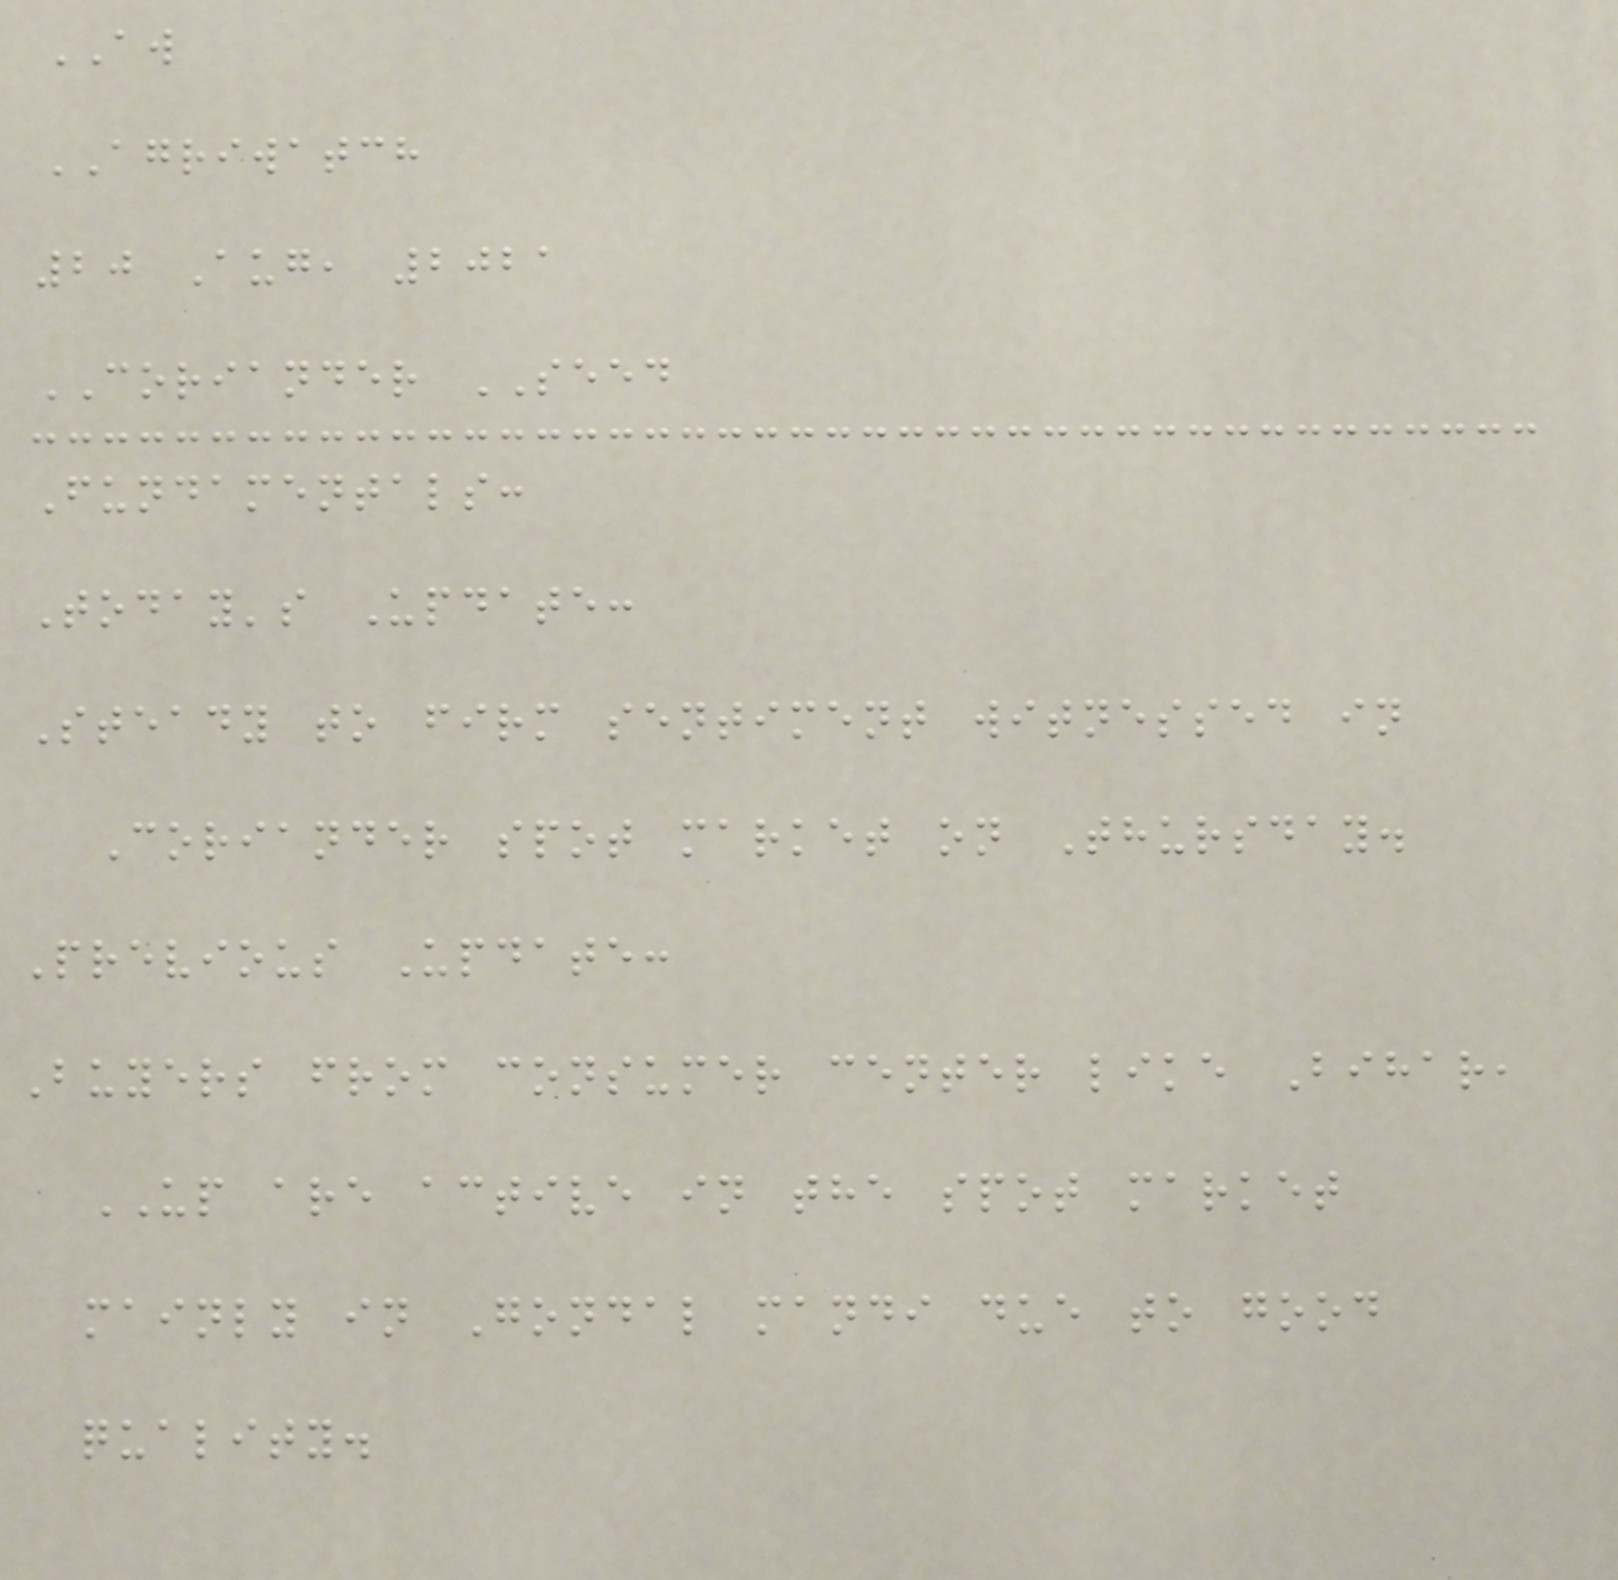AW
AGRIWATCH
20 Aug, 2021
CORIANDER SEED
Fundamentals:
Today's Update:
Steady to firm sentiment witnessed in
Coriander spot market on Thursday.
Previous Update:
Buyers from consumer center like Bihar,
UP are active in the spot market
mainly in Gondal mandi due to good
quality.
